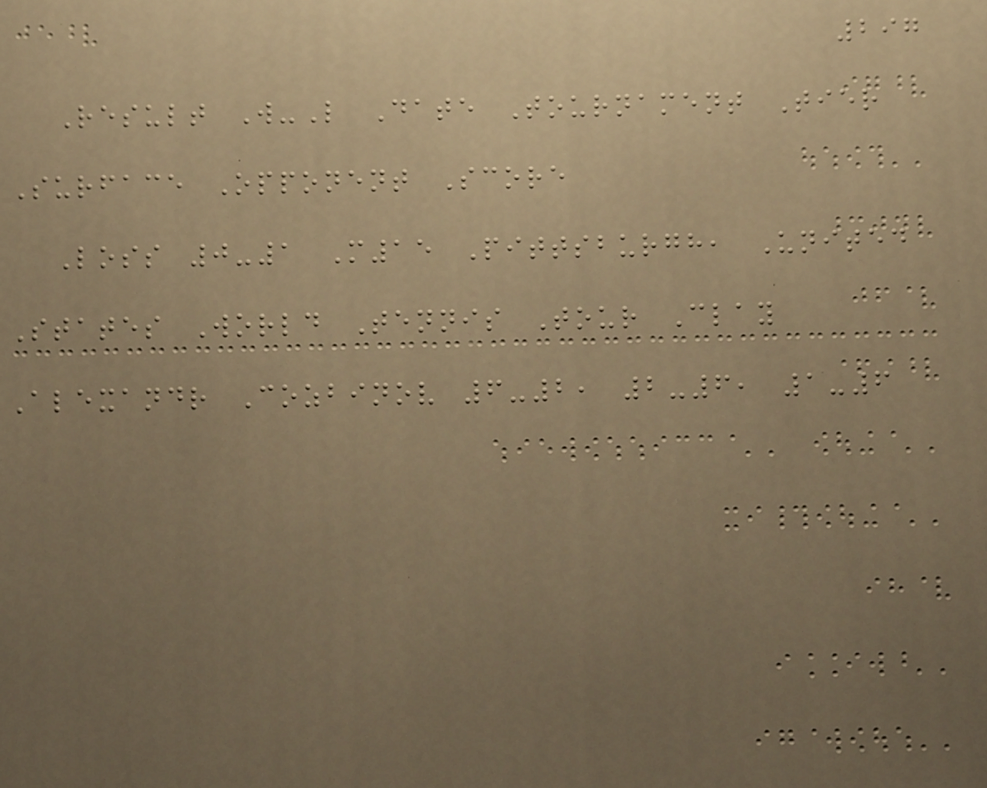297
Result W-L Date Tournament Tier
Surface Opponent Score
Loss 0-1 M15 Pittsburgh, United
States World Tennis Tour Clay
Alexandr Cozbinov 6-2, 2-6, 1-6
